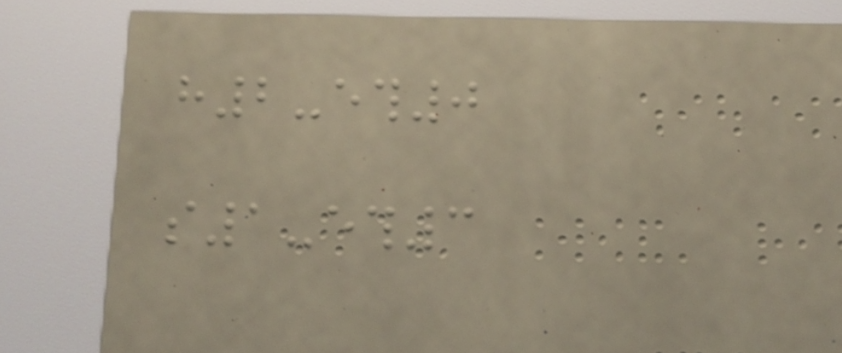h2-eth0
s1-eth3
